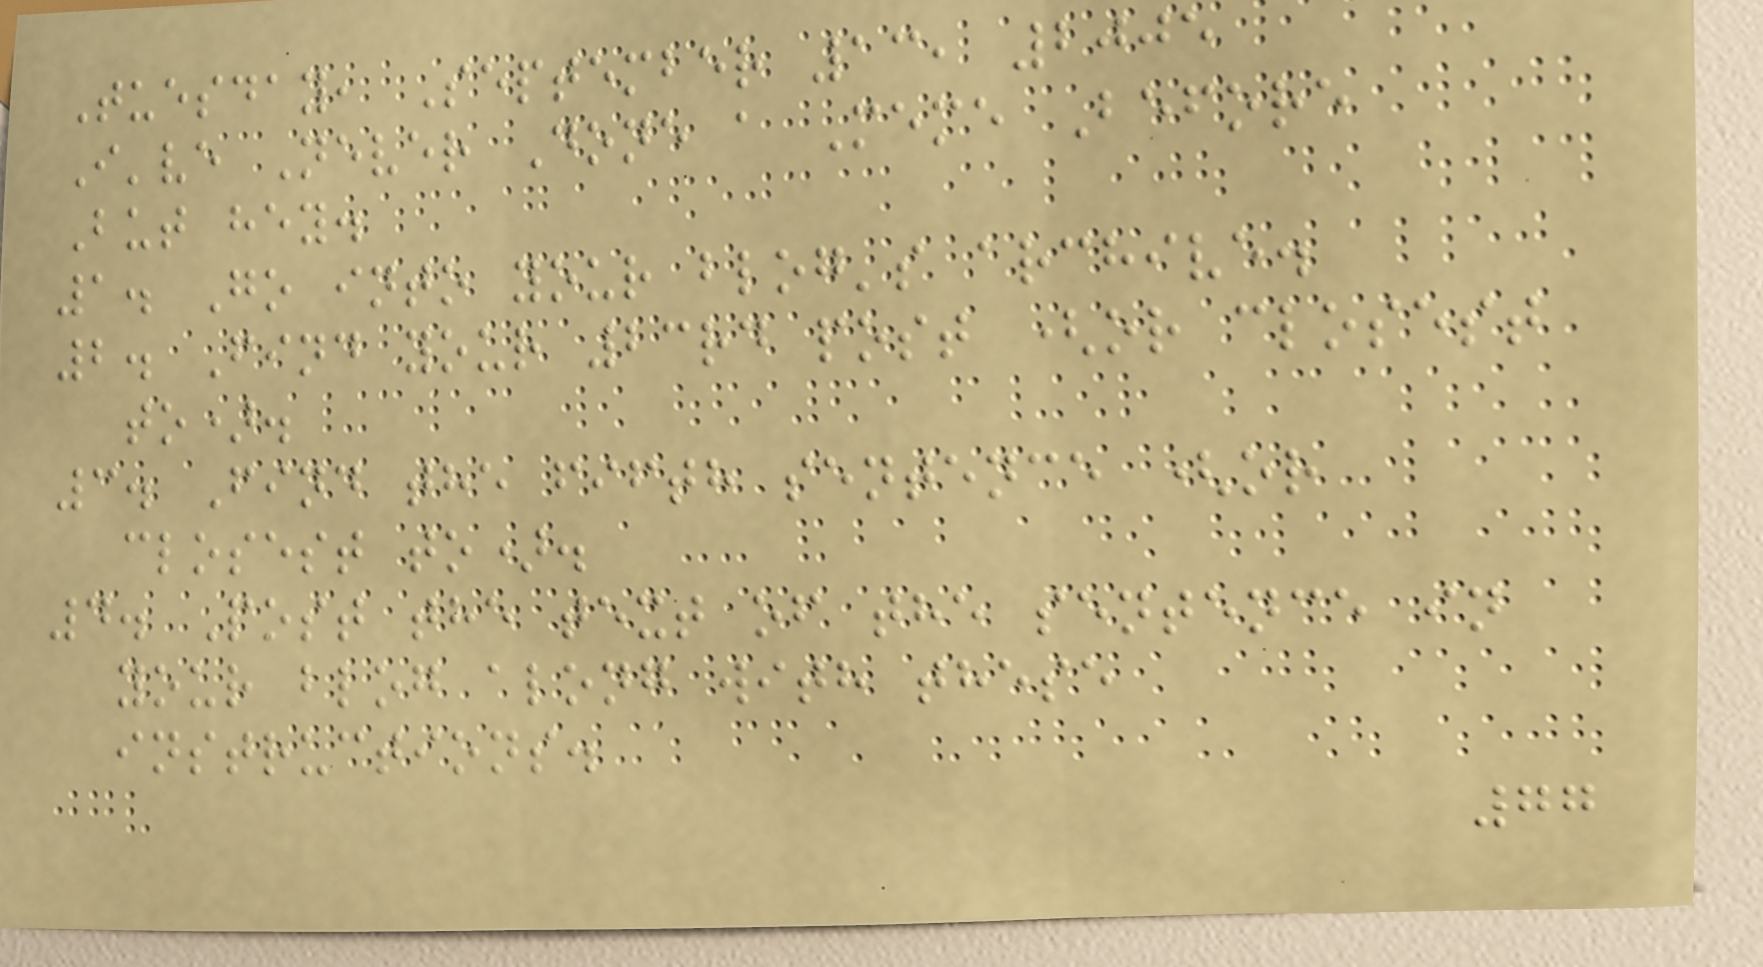Tuesday, September 13, 2005
I've Never Done a Meme Before
But hey.
1. Go into your blog's archive.
2. Find your 23rd post (or closest
to).
3. Find the fifth sentence (or
closest to).
4. Post the text of the sentence in
your blog along with these
instructions.
77
